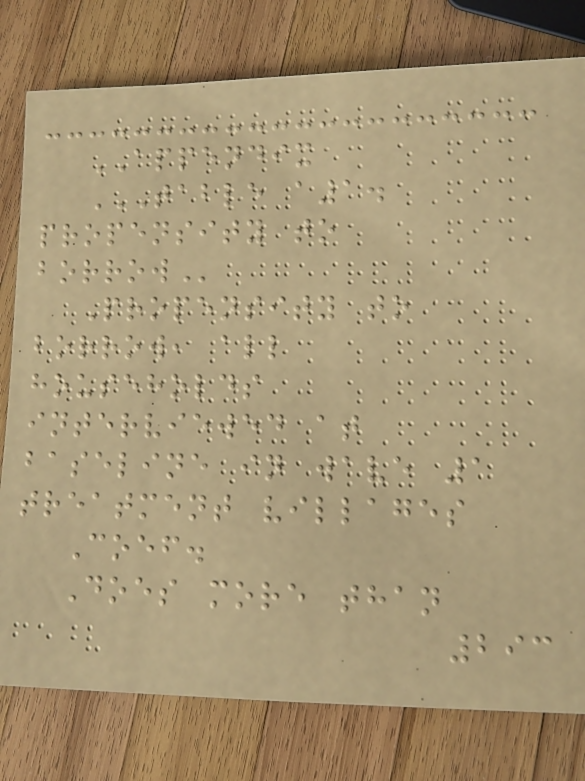APPENDIX
TABLE A1.
PROPENSITY TO
BORROW
Propensity to
borrow, all
households
interviewed at
baseline in wave 1
treatment villages
Coef.
Does more than
293
